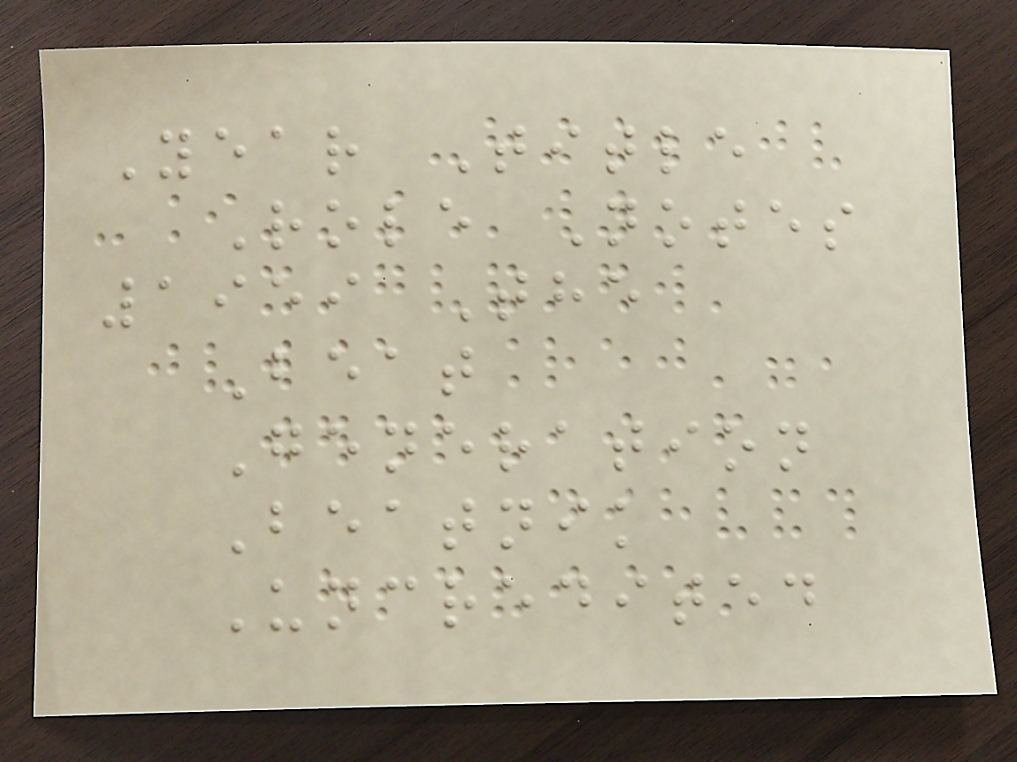Year Title
Role Notes
1959 The
Beat
Generation
Beatnik
Uncredited
